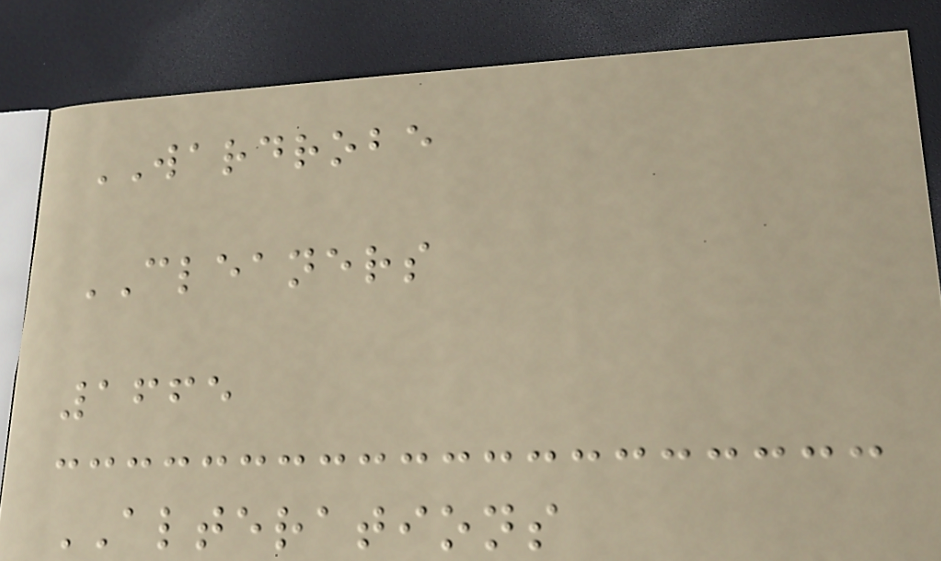WARDROBE
CLEANERS
1665
ALTERATIONS
